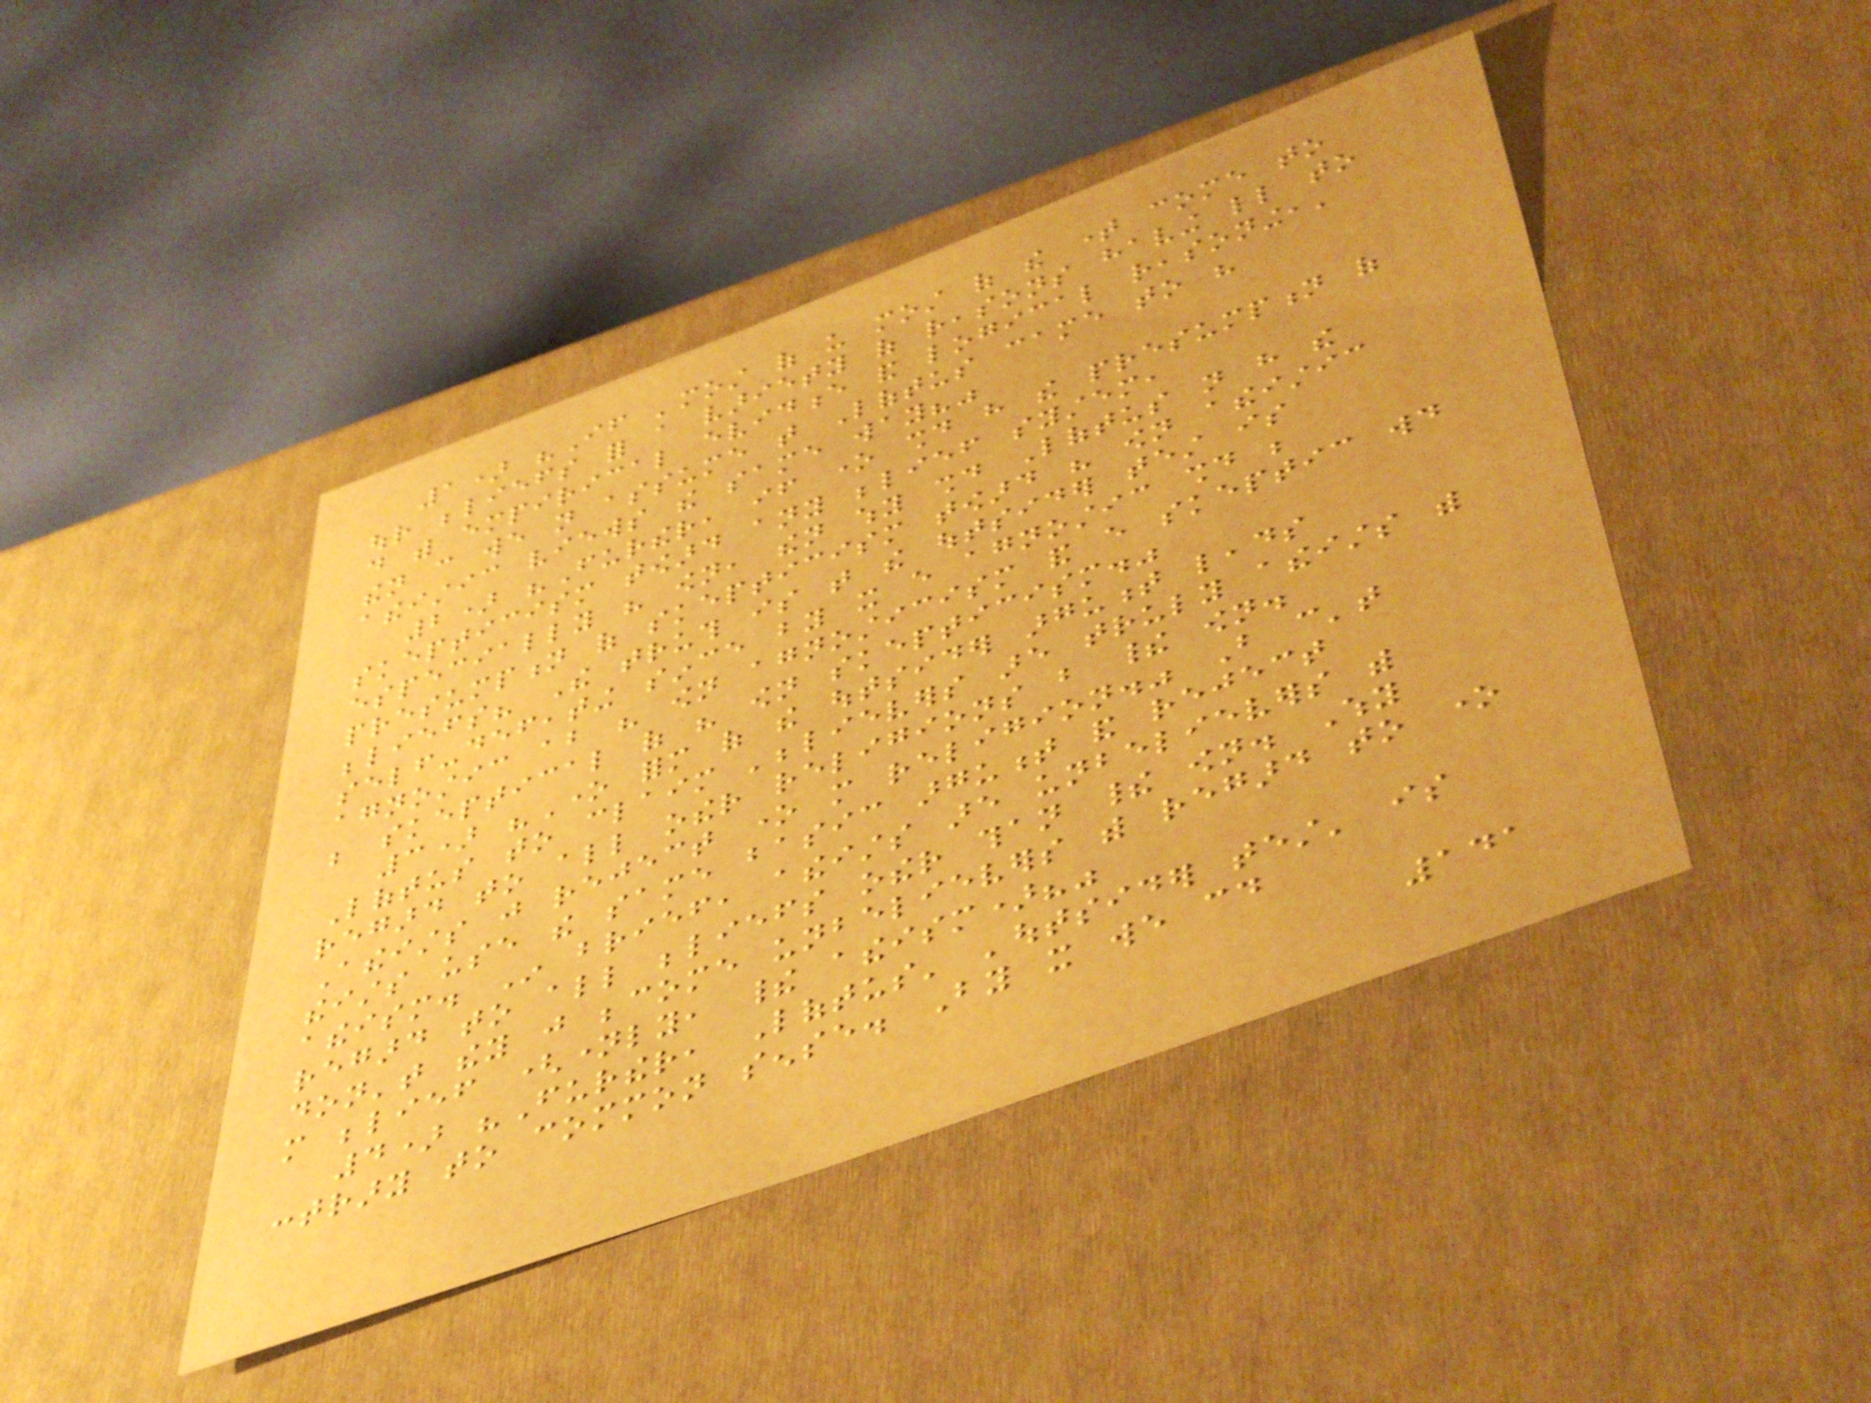1) "If 'most of us most of the time come to
our beliefs for a variety of reasons having little to
do with empirical evidence and logical reasoning,'
then can we not assume that Loftus came to his
atheistic views the same way?"
2) "Further, if one should have the presumption of
skepticism toward any belief system,
especially his own, then why should Loftus not have the
presumption of skepticism toward his own atheistic
beliefs? The truth is that the outsider test is
self-defeating since by it every agnostic should be
agnostic about his own agnosticism and every skeptic would
be skeptical of his own skepticism."
3) "One form of the outsider argument leads
Loftus to claim 'believers are truly atheists with
regard to all other religions but their own.
Atheists just reject one more religion." But can't
theists use the same basic argument and reject
atheism. In brief, atheists are unbelievers with
regard to all beliefs other than their own. Why
don't they just become unbelievers with regard to one
more belief (namely, their atheism)?"
4) "Further, Loftus' 'outsider test' is
contrary to common sense. By it we could
141
